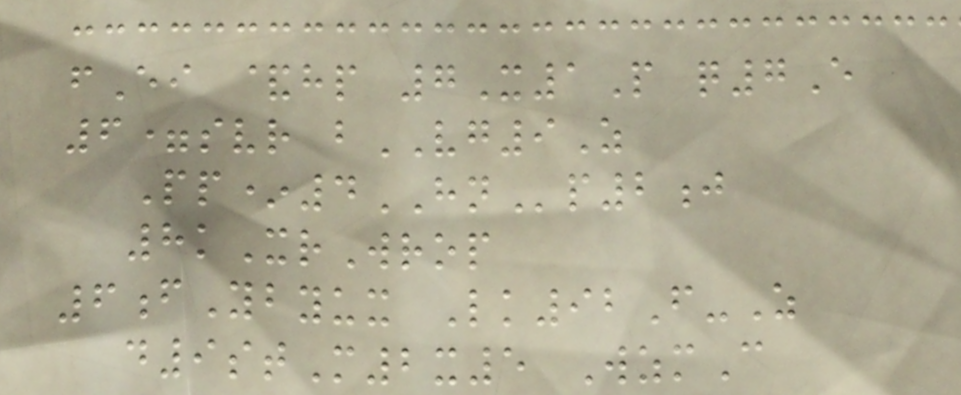fEi &hp 7X1P q7E
6=svr bVG9Z
Pp*4HNp2j
8kXrWrop
6fYbyux Lk92F-Z
d9stM2x5 WzmC
